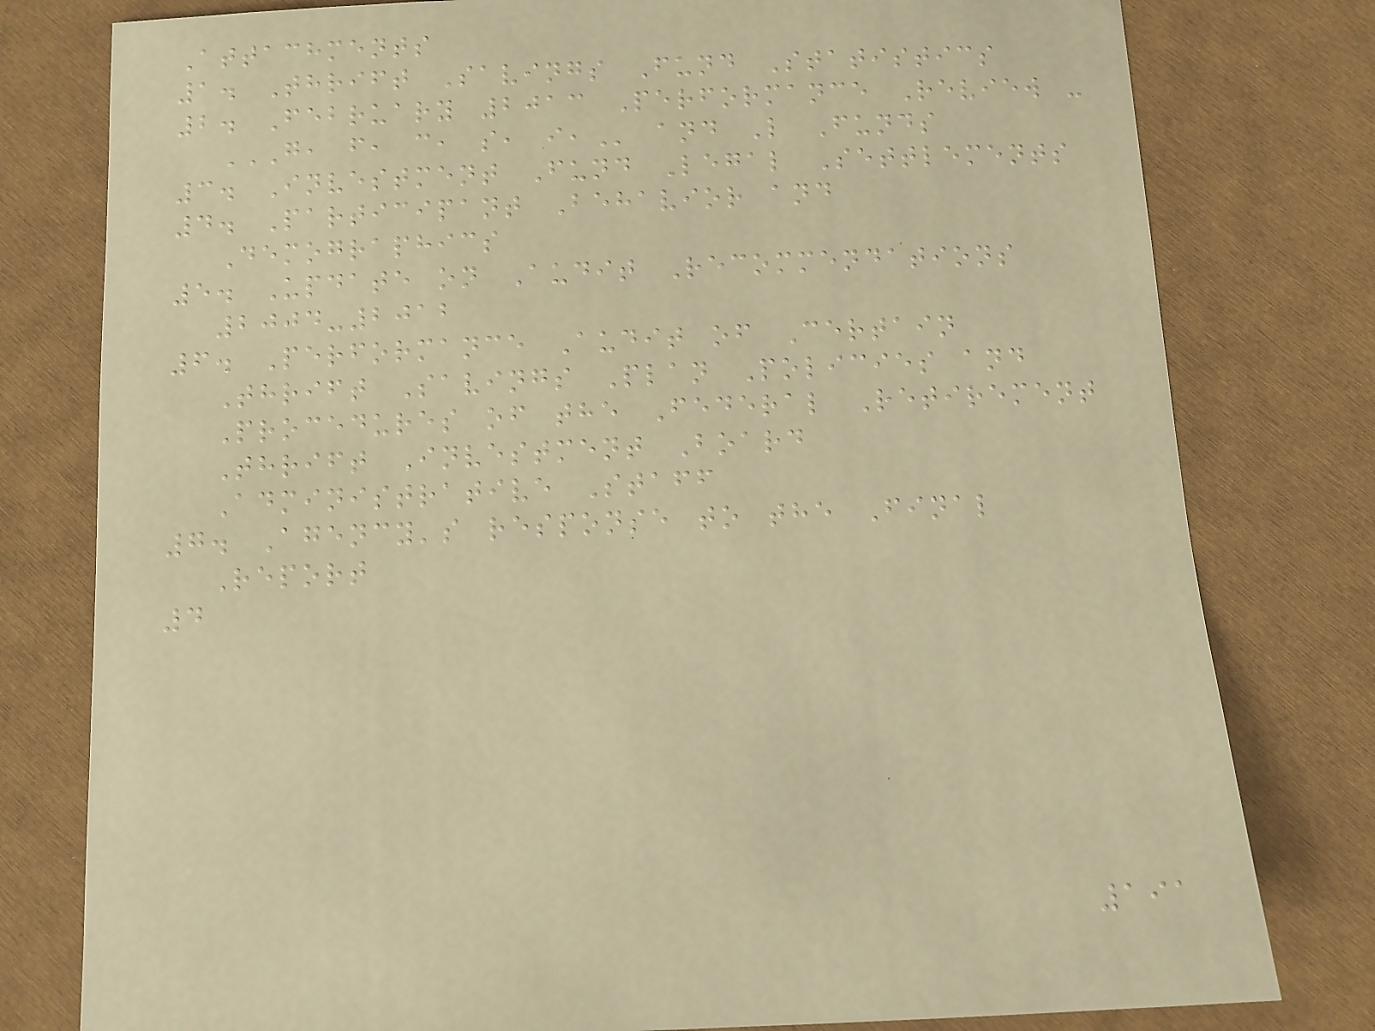Attachments
1. Thrift Savings Fund Statistics
2. February 2013 Performance Review -
G, F, C, S, I, and L Funds
3. Investment Fund Legal Settlements
4. Participant Behavior and
Demographics
5. Update on Audit Recommendations
2004-2012
6. Performance Audit of Certain
Thrift Savings Plan Policies and
Procedures of the Federal Retirement
Thrift Investment Board
Administrative Staff
7. Agency's response to the Final
Report
4
191
